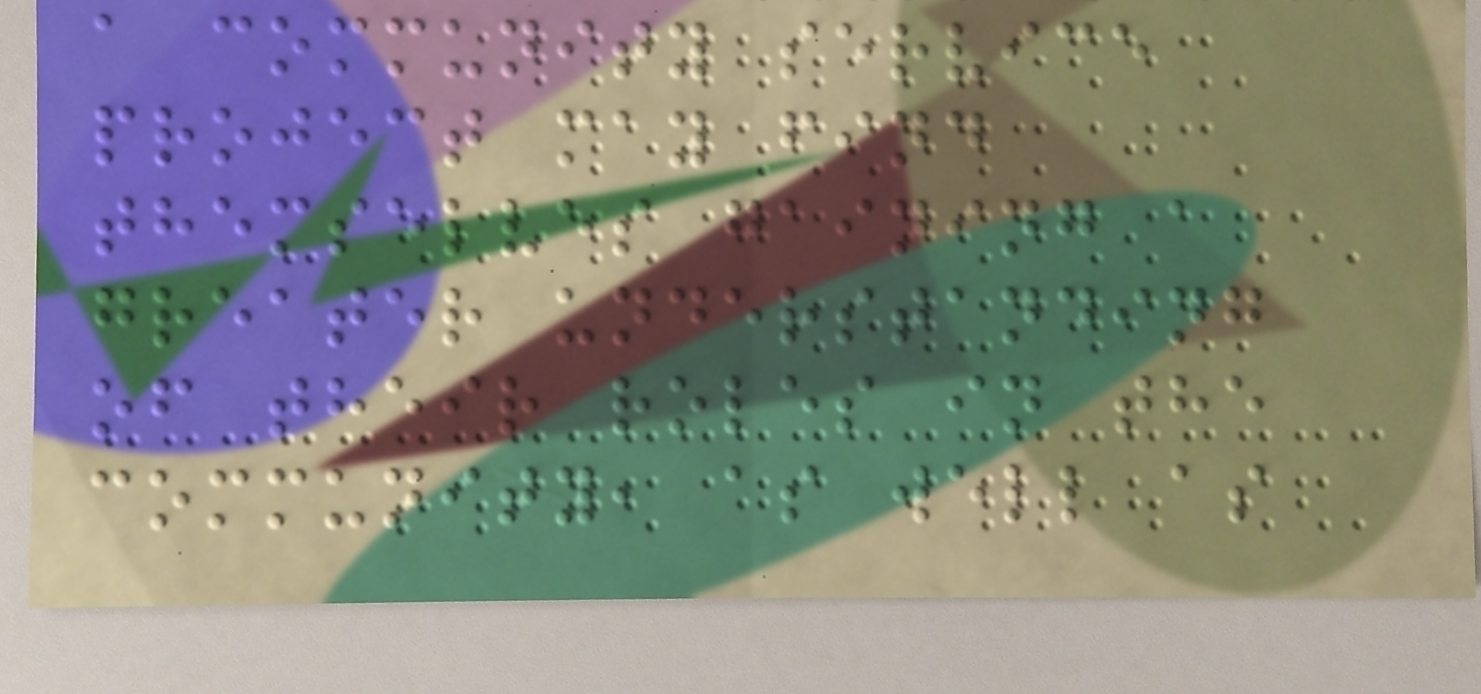a community service
project may find
themselves gaining a
greater understanding
of their roles in the
community, as well as
